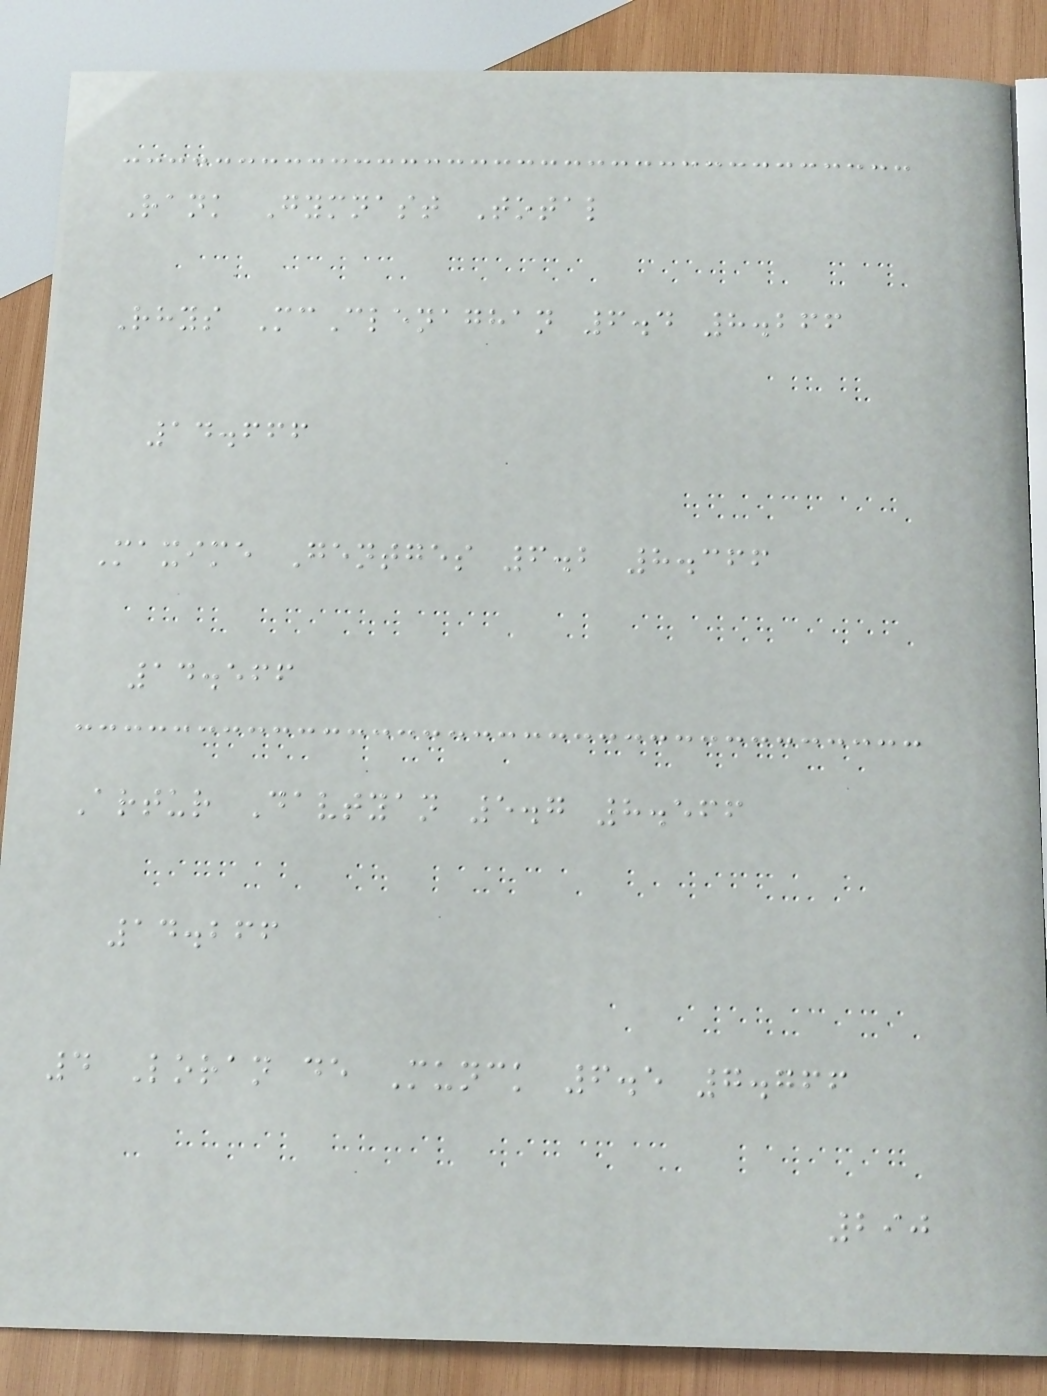Rank Gymnast Total
Rhys McClenaghan 6.4 8.266
14.666
Maxime Gentges 6.2 8.366
14.566
Artur Davtyan 5.7 8.566
14.266
4 Loran de Munck 6.5 7.766
290
